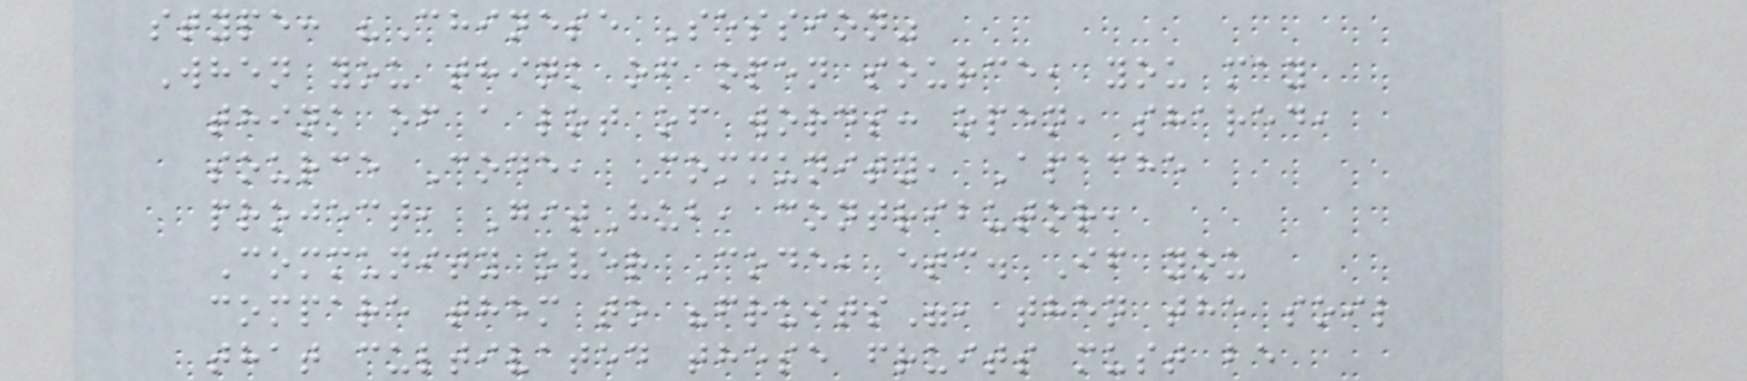stype: "Chinese Session"
When you think of open source, you may
think of a lot of words: open, shared,
source Code, Community, Apache
project, GitHub, contributor,
Community over Code, etc. If you
compare them to "fruits", then the soil
that cultivated these fruits must be
